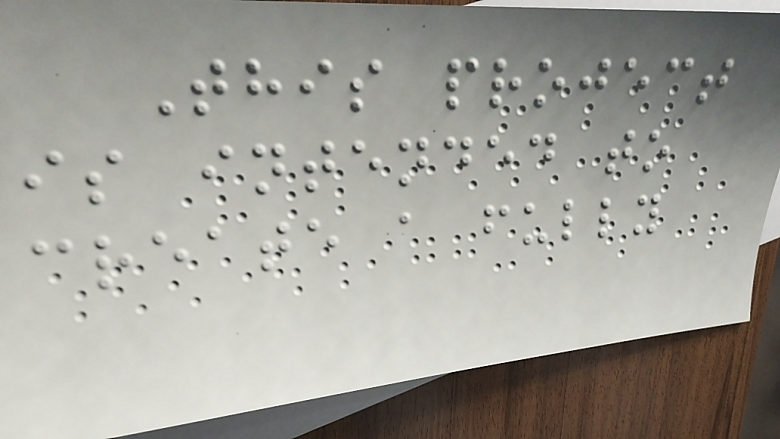This project
is intended to
create a fully
